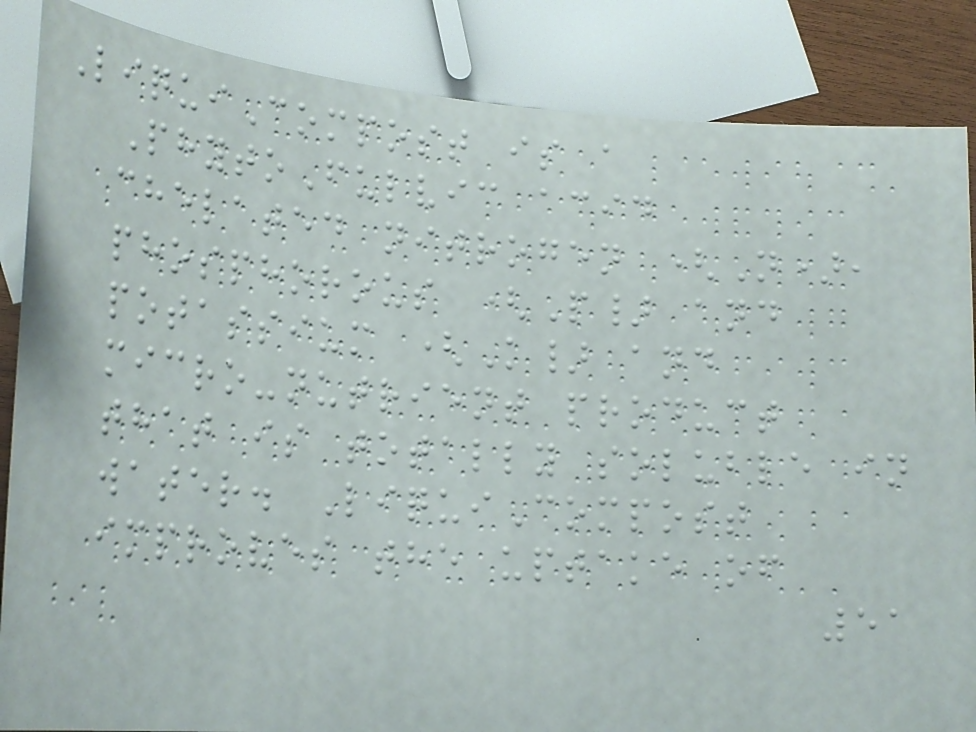LiquiCompost is a
PhytoFulvic acid
chelated nitrogen (N),
phosphorous (P} and
potassium (K} and
micro-nutrient product
that is totally soluble in
water. LiquiCompost
improves the uptake of
51
